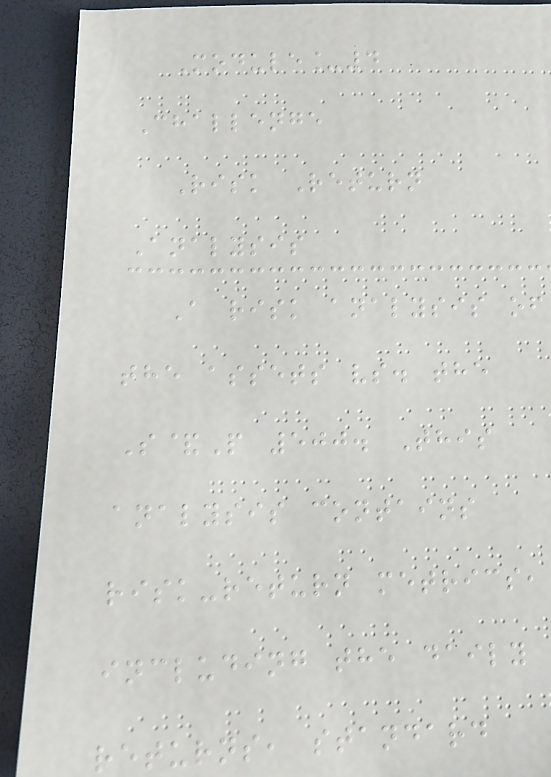Module_4
Challenge
Risk Return
Analysis
A risk analysis of
the assets vs. the
S&P 500. This
analysis contains
risk-return metrics,
including the daily
returns, standard
